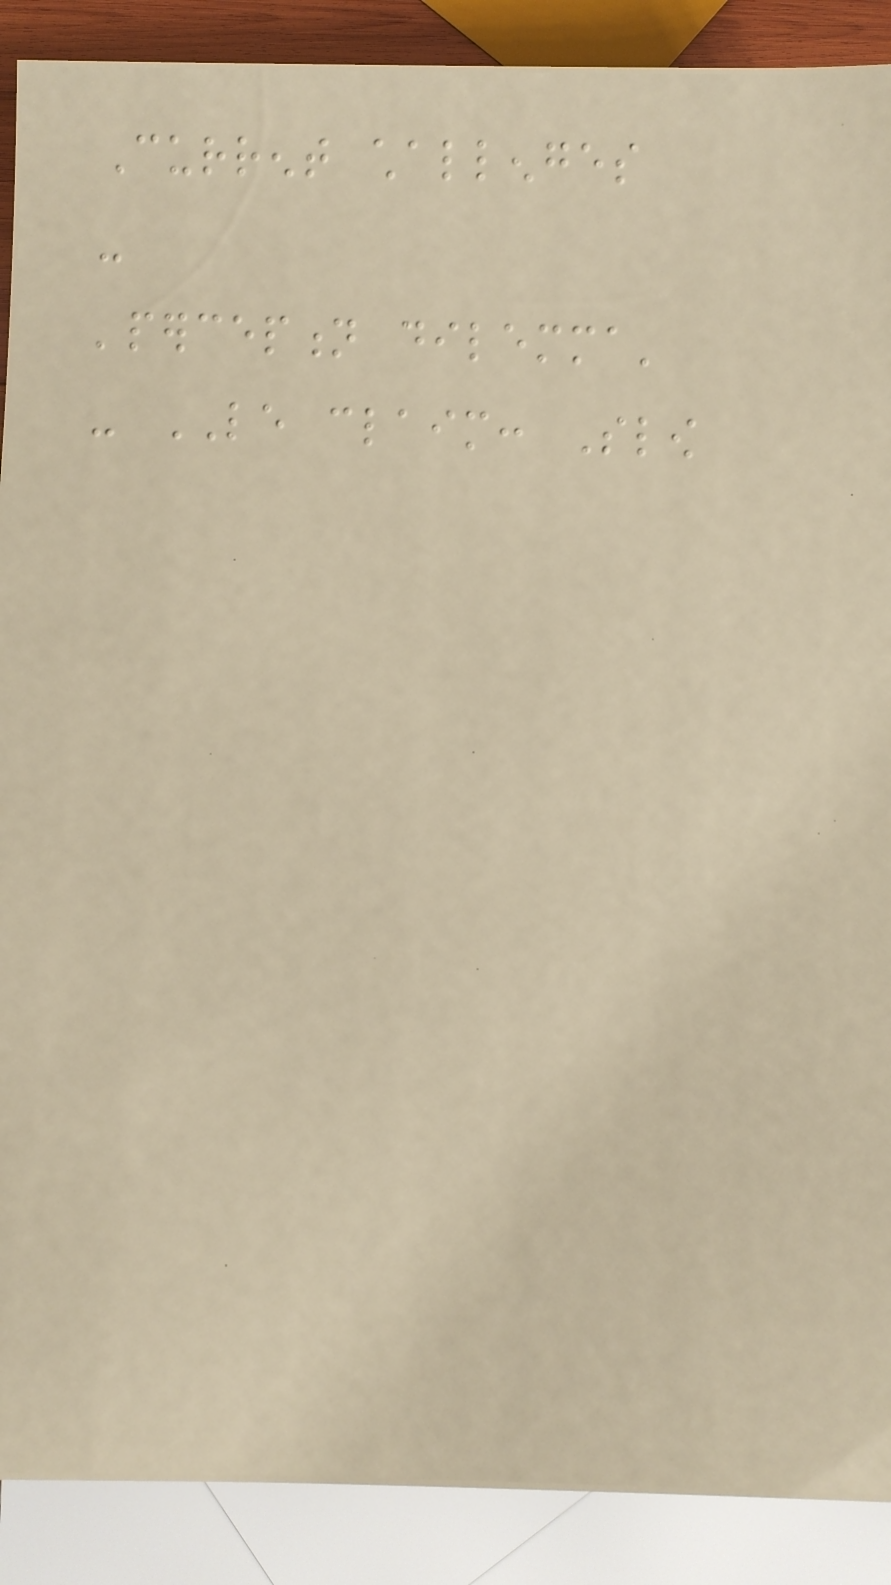Current challenges
-
'perception dilemma'
- LE claim: Slow
